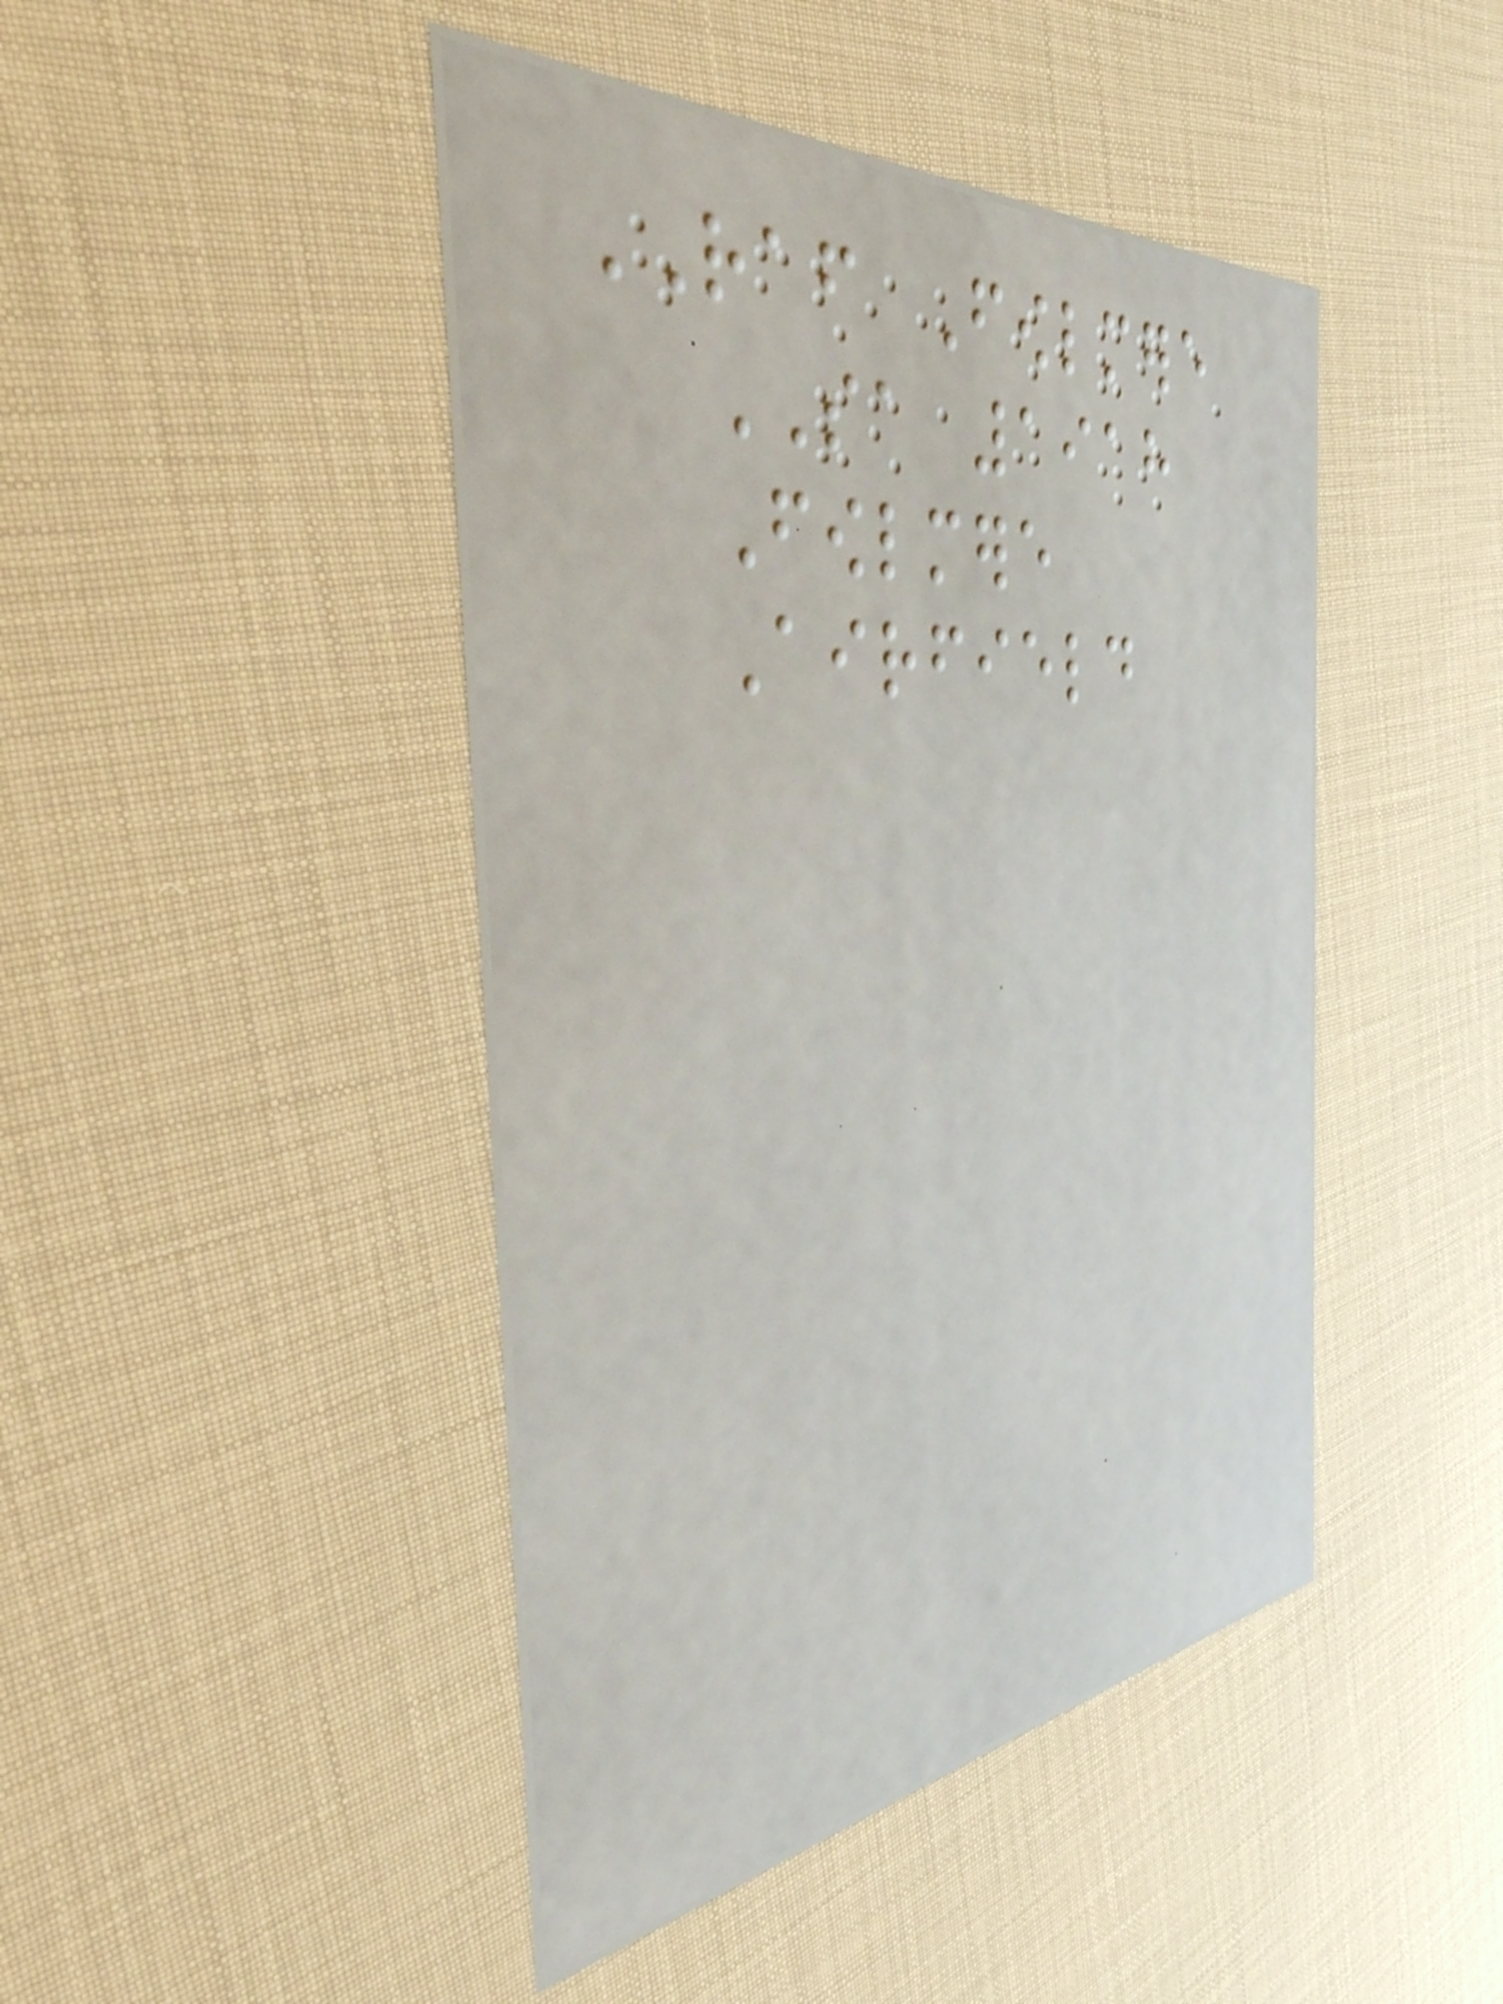RAF Fowlmere
SA 1918
Fowlmere
Airfield
